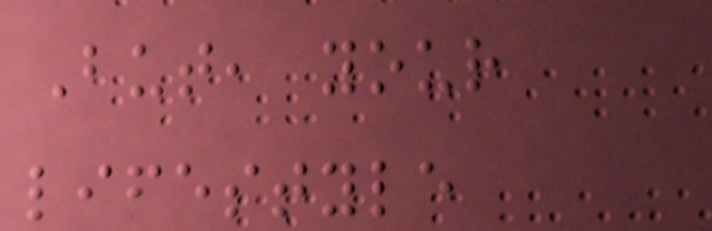But, your
lifestyle
